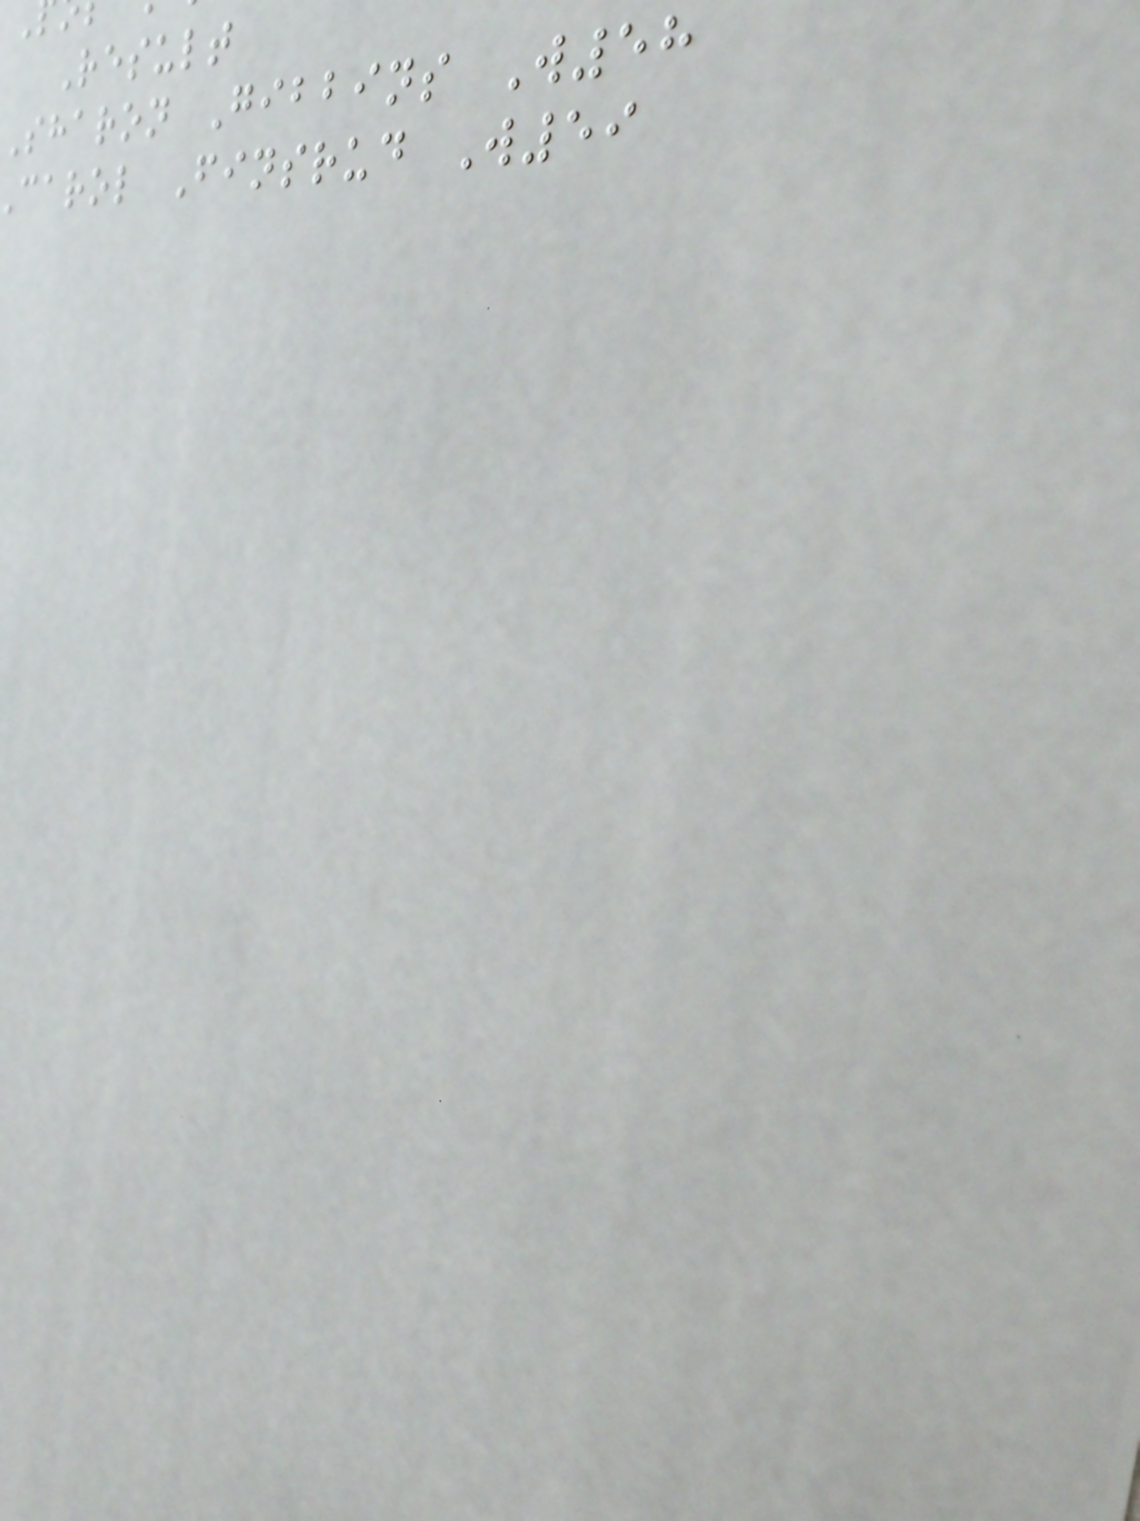Result
Sharon Gibbins W58
carol Finsrud W59
